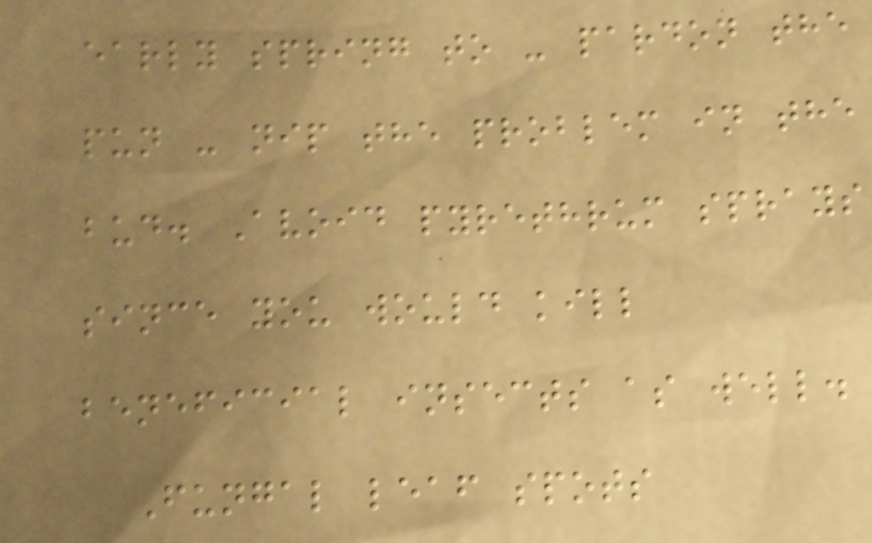early spring to - pardon the
pun - nip the problem in the
bud. Avoid pyrethrum sprays
since you would kill
beneficial insects as well.
Fungal leaf spots
